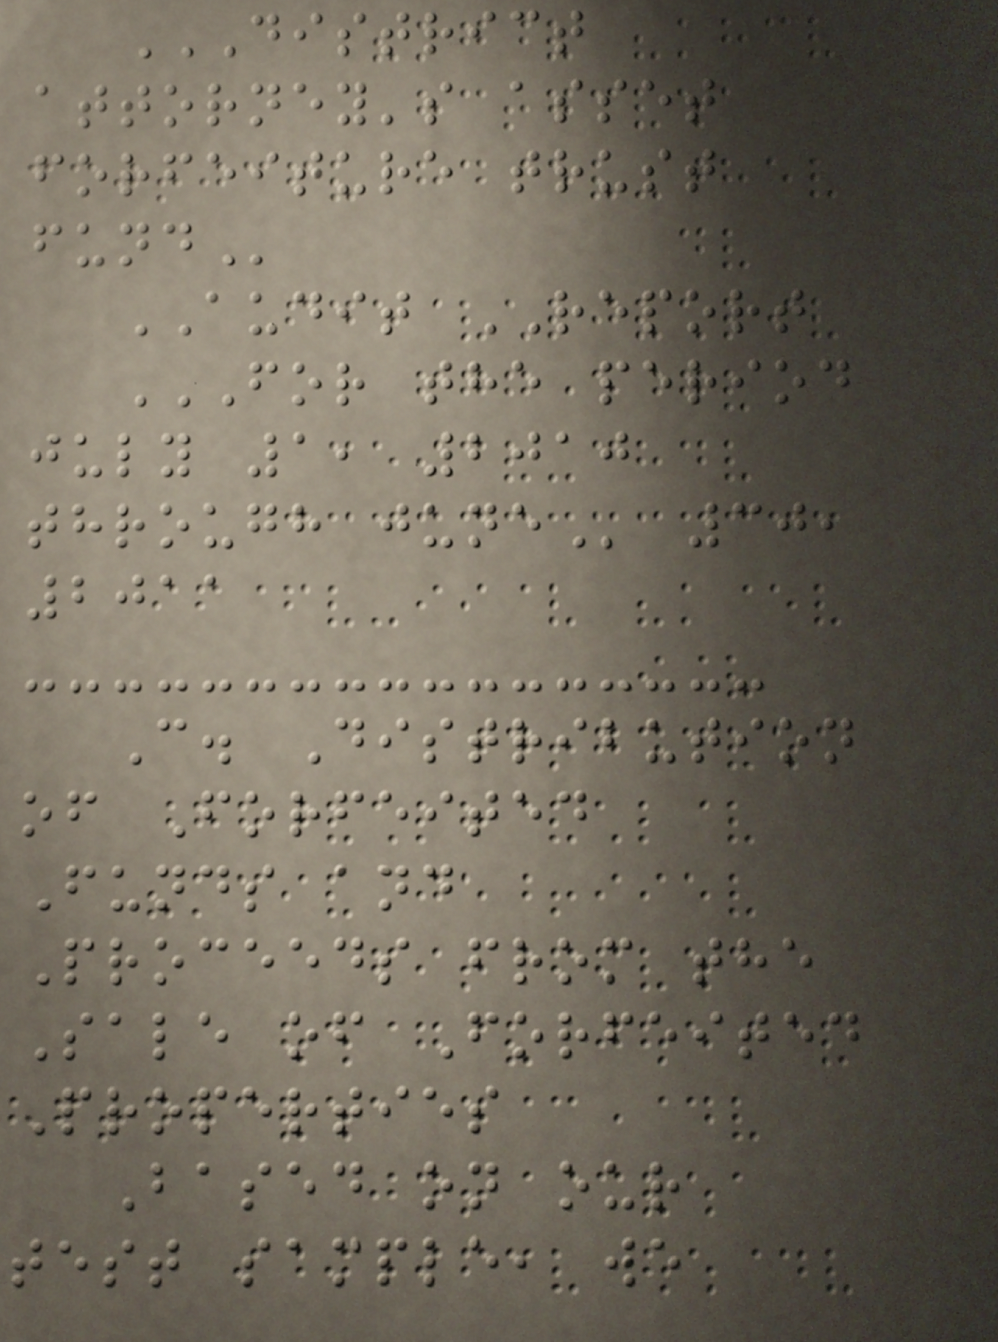DISTRICT
ATTORNEY'S ASSET
FORFEITURE TRUST
FUND
AUDIT REPORT
FOR THE PERIOD
JULY 1, 2010
THROUGH JUNE 30,
2011
C. Distribution
of Forfeited
Funds and
Proceeds from the
Sale of Forfeited
Properties
Based on our
test sample, we
